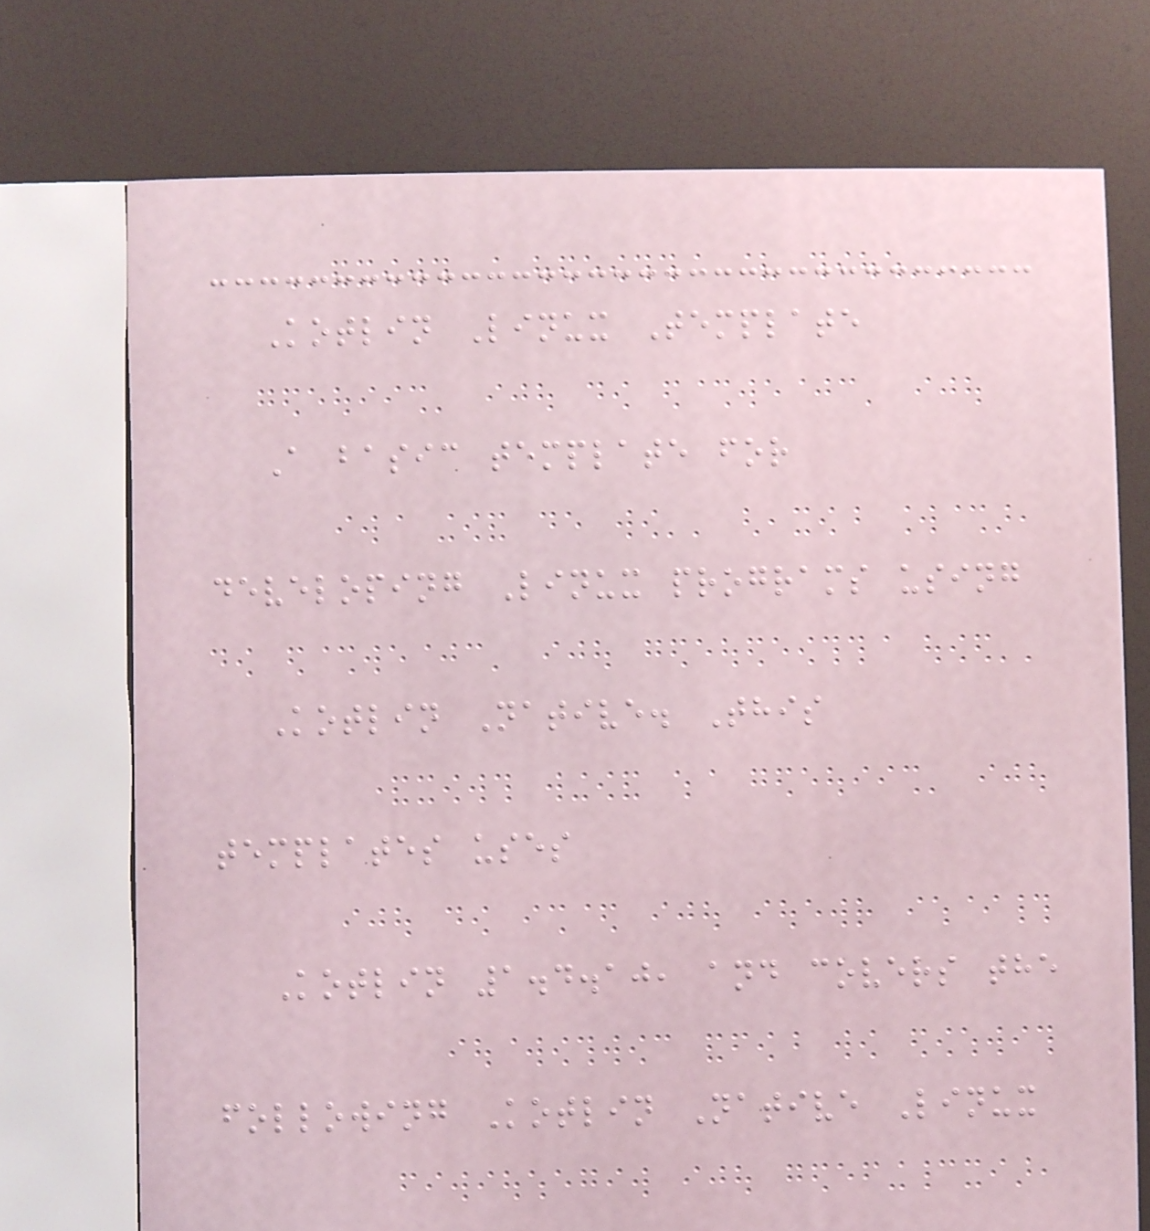Kotlin Linux Template
A basic template for
developing Linux programs using
Kotlin Native. This
templates uses
Kotlin 1.4.10, and covers the
following Kotlin Native Linux
